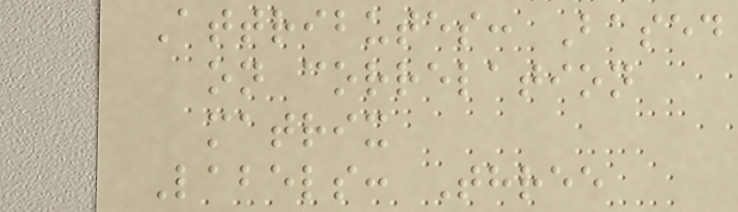Attributes: Based
on correlation
matrix
Labels: Three
